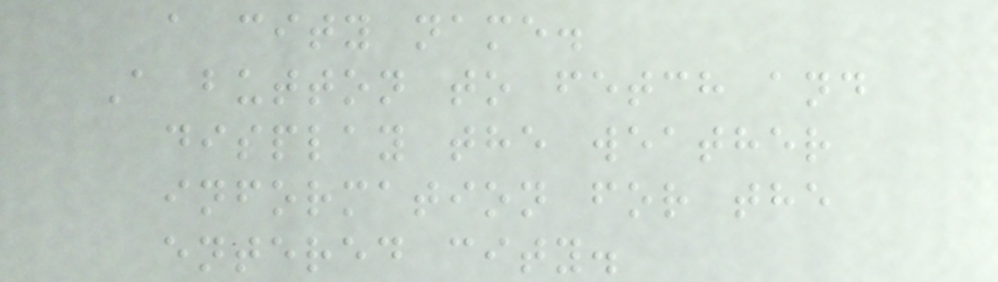a city name.
A button to fetch and
display the weather
information for the
entered city.
